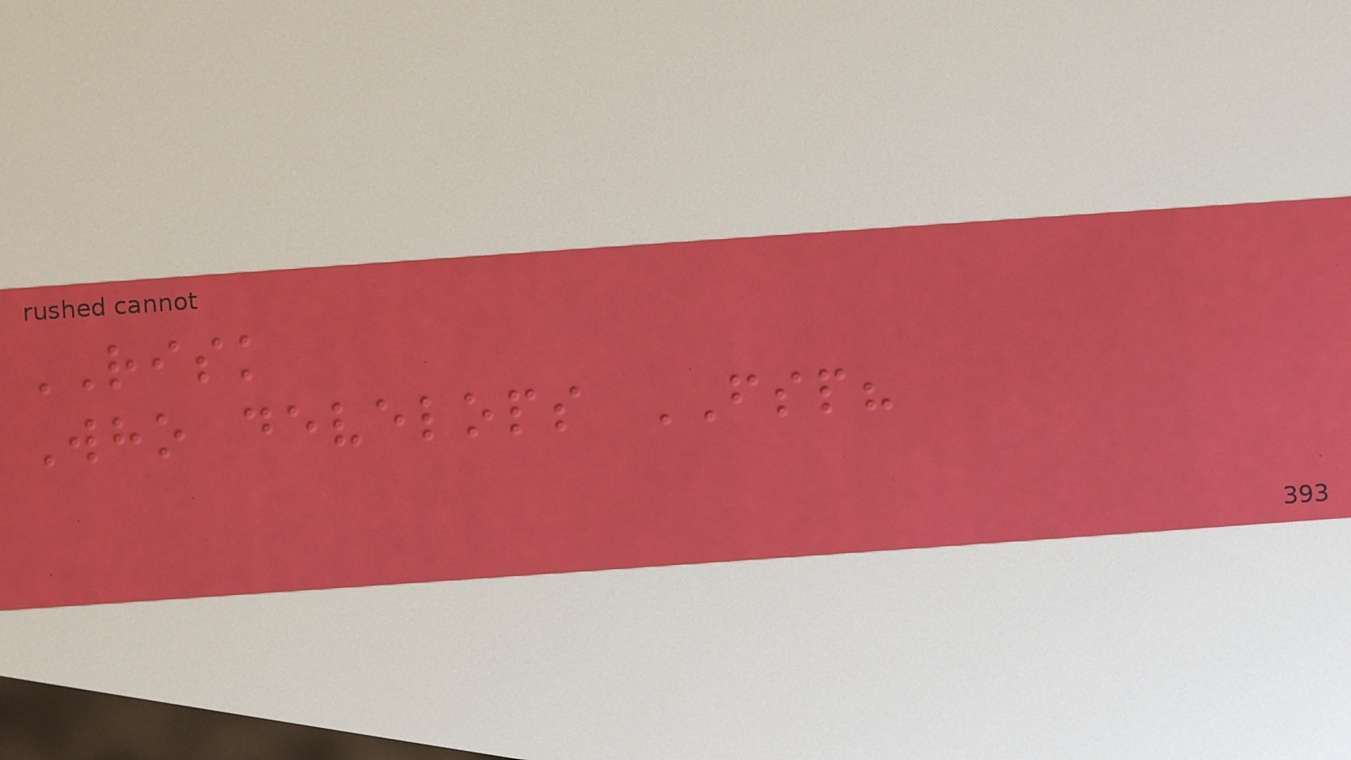RISK
Who develops FSP?
